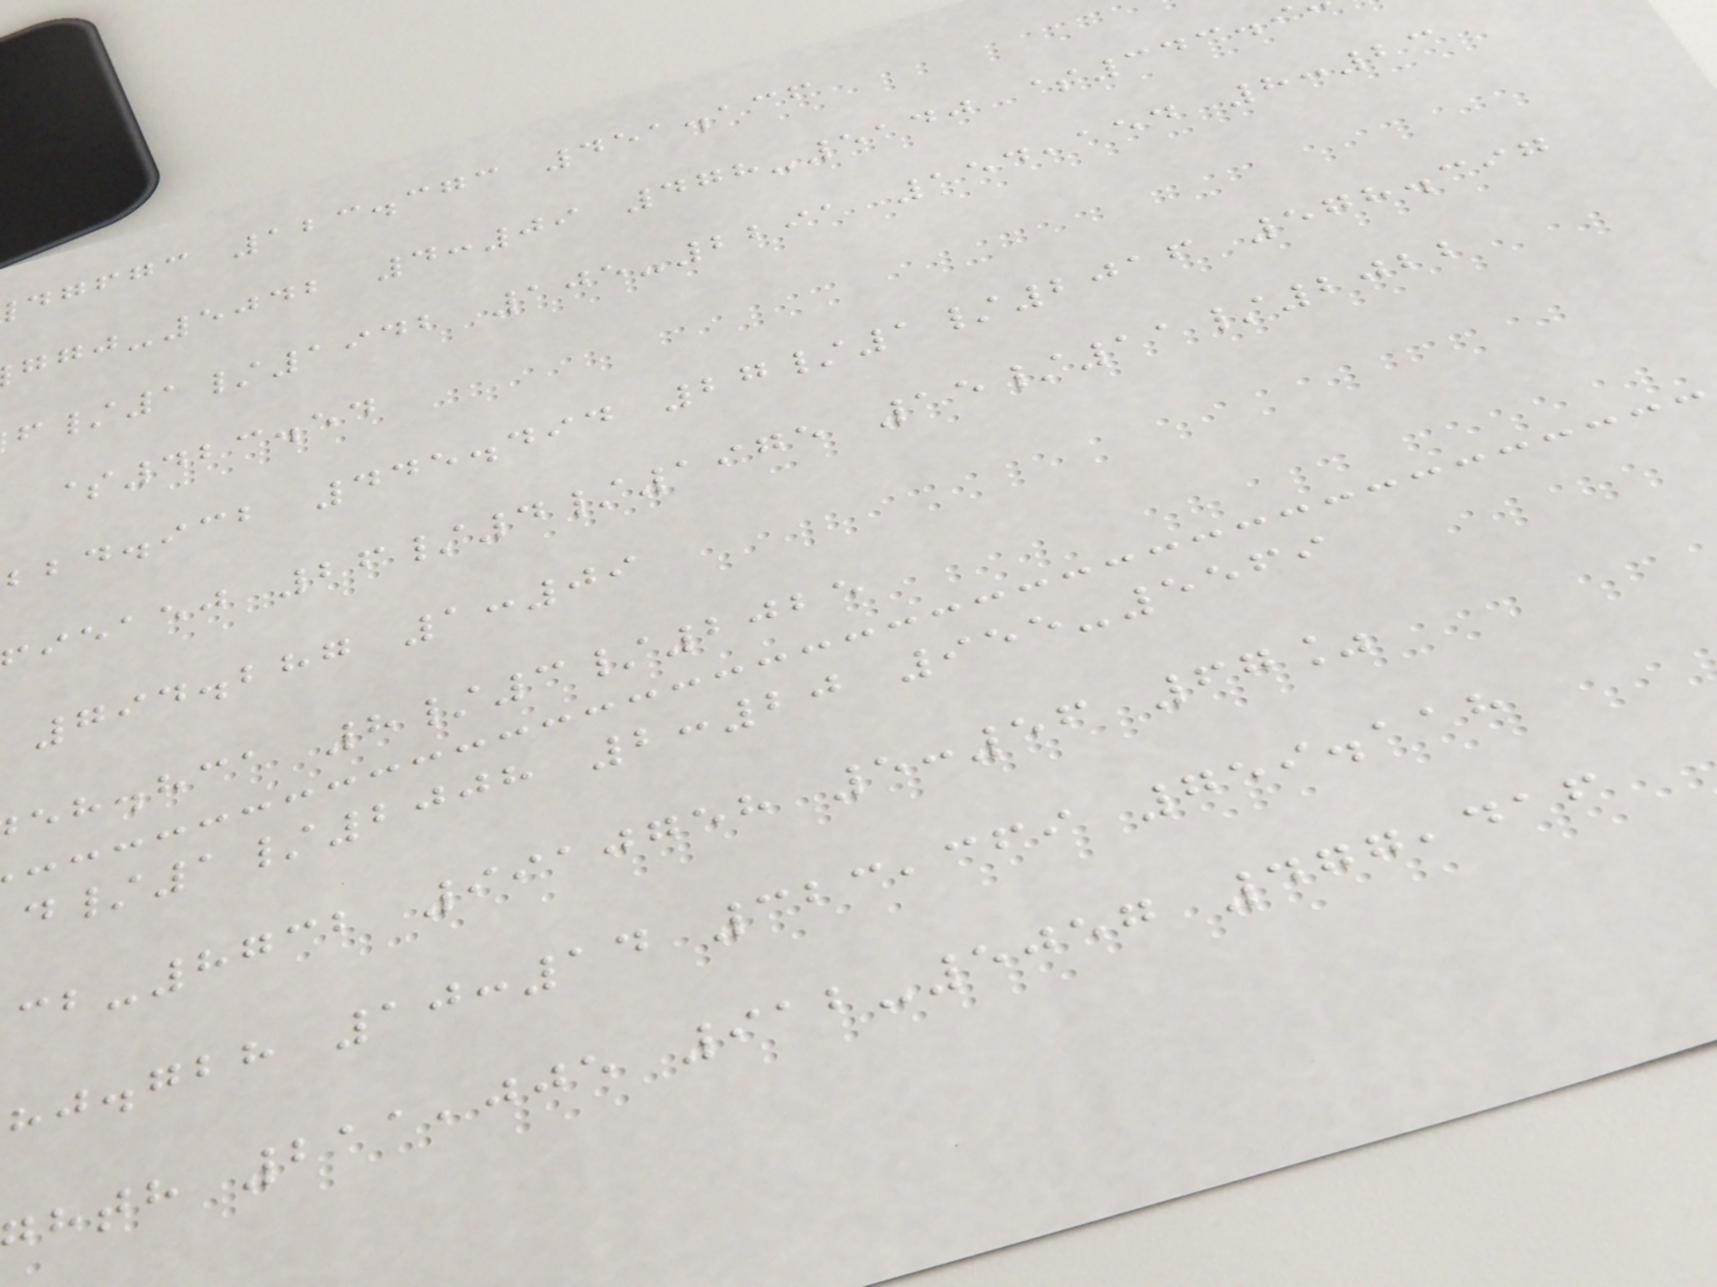dgfgc 123.373 451.136
-5042 4:09 478-5140 $343.9
/1/1942 105-2291 154,154 8:23
$423.54
bbd.icb 445.494 27/1/2016 578.397
ieaej 26/4/1975 15/11/2022
794.287 1:09
eh.hca 8/3/2025
/1/2008 2:20 955-5569
-8732 9910758 5:56 67%
hj.gbh 10:14 323,369 759.118
hth 211,005 912-5057 477,416
